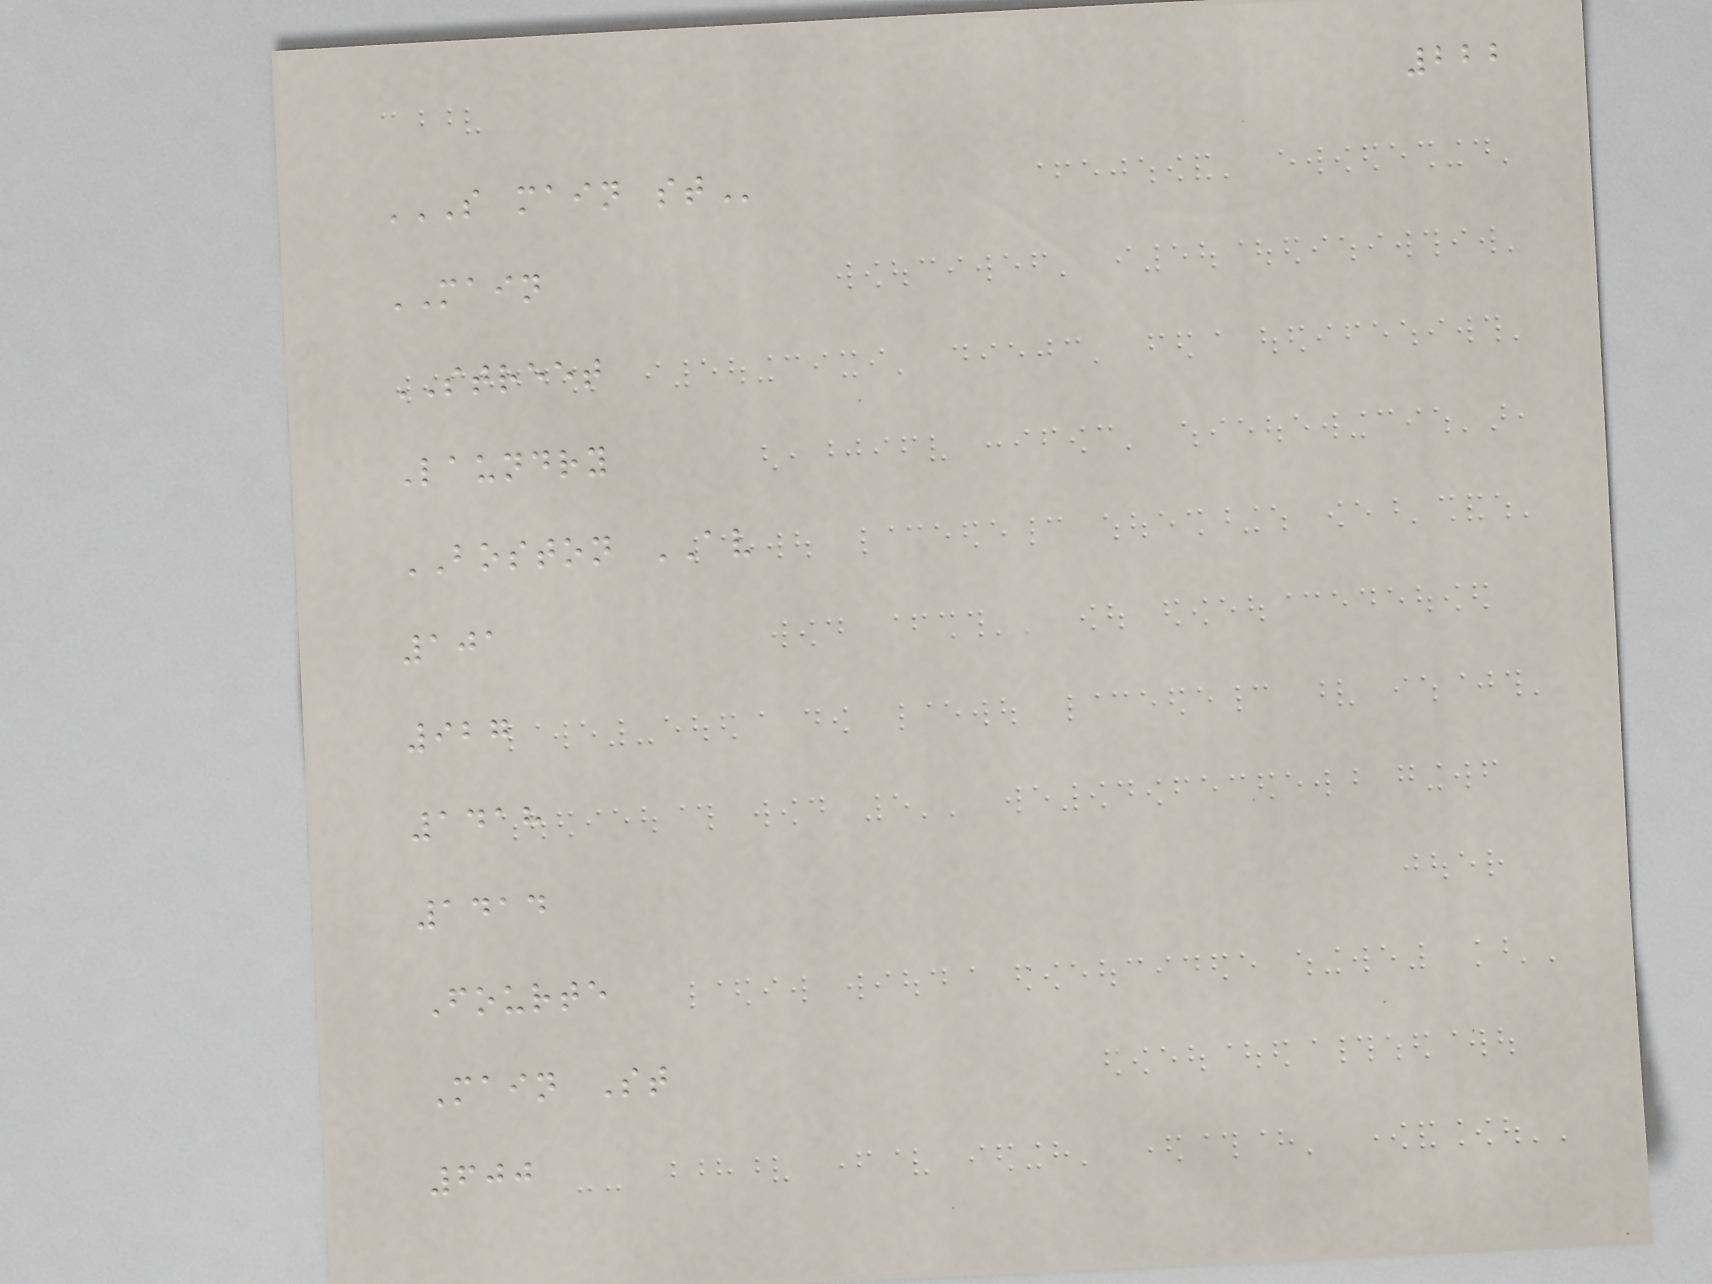222
S MAIN ST
MAIN
STREET
Laundry
BOSTON AV
101
927
1418
1414
Fourte
Main St
600
